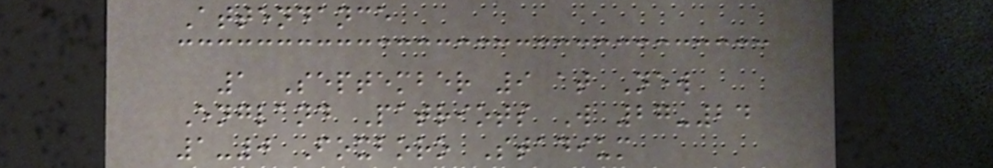Attendance
1 September 9 at New
England Patriots W 27-24
1-0 Foxboro Stadium
